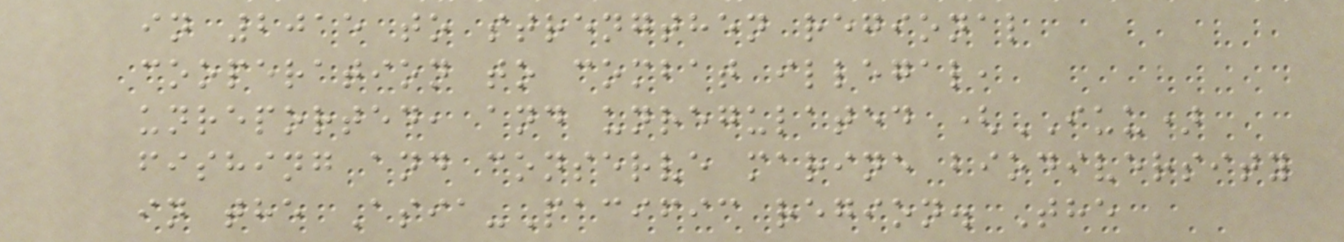in 2015 to strengthen regional
cooperation to combat illegal,
unreported, and unregulated (IUU)
fishing and conserve marine biodiversity
in the Asia-Pacific region. The
